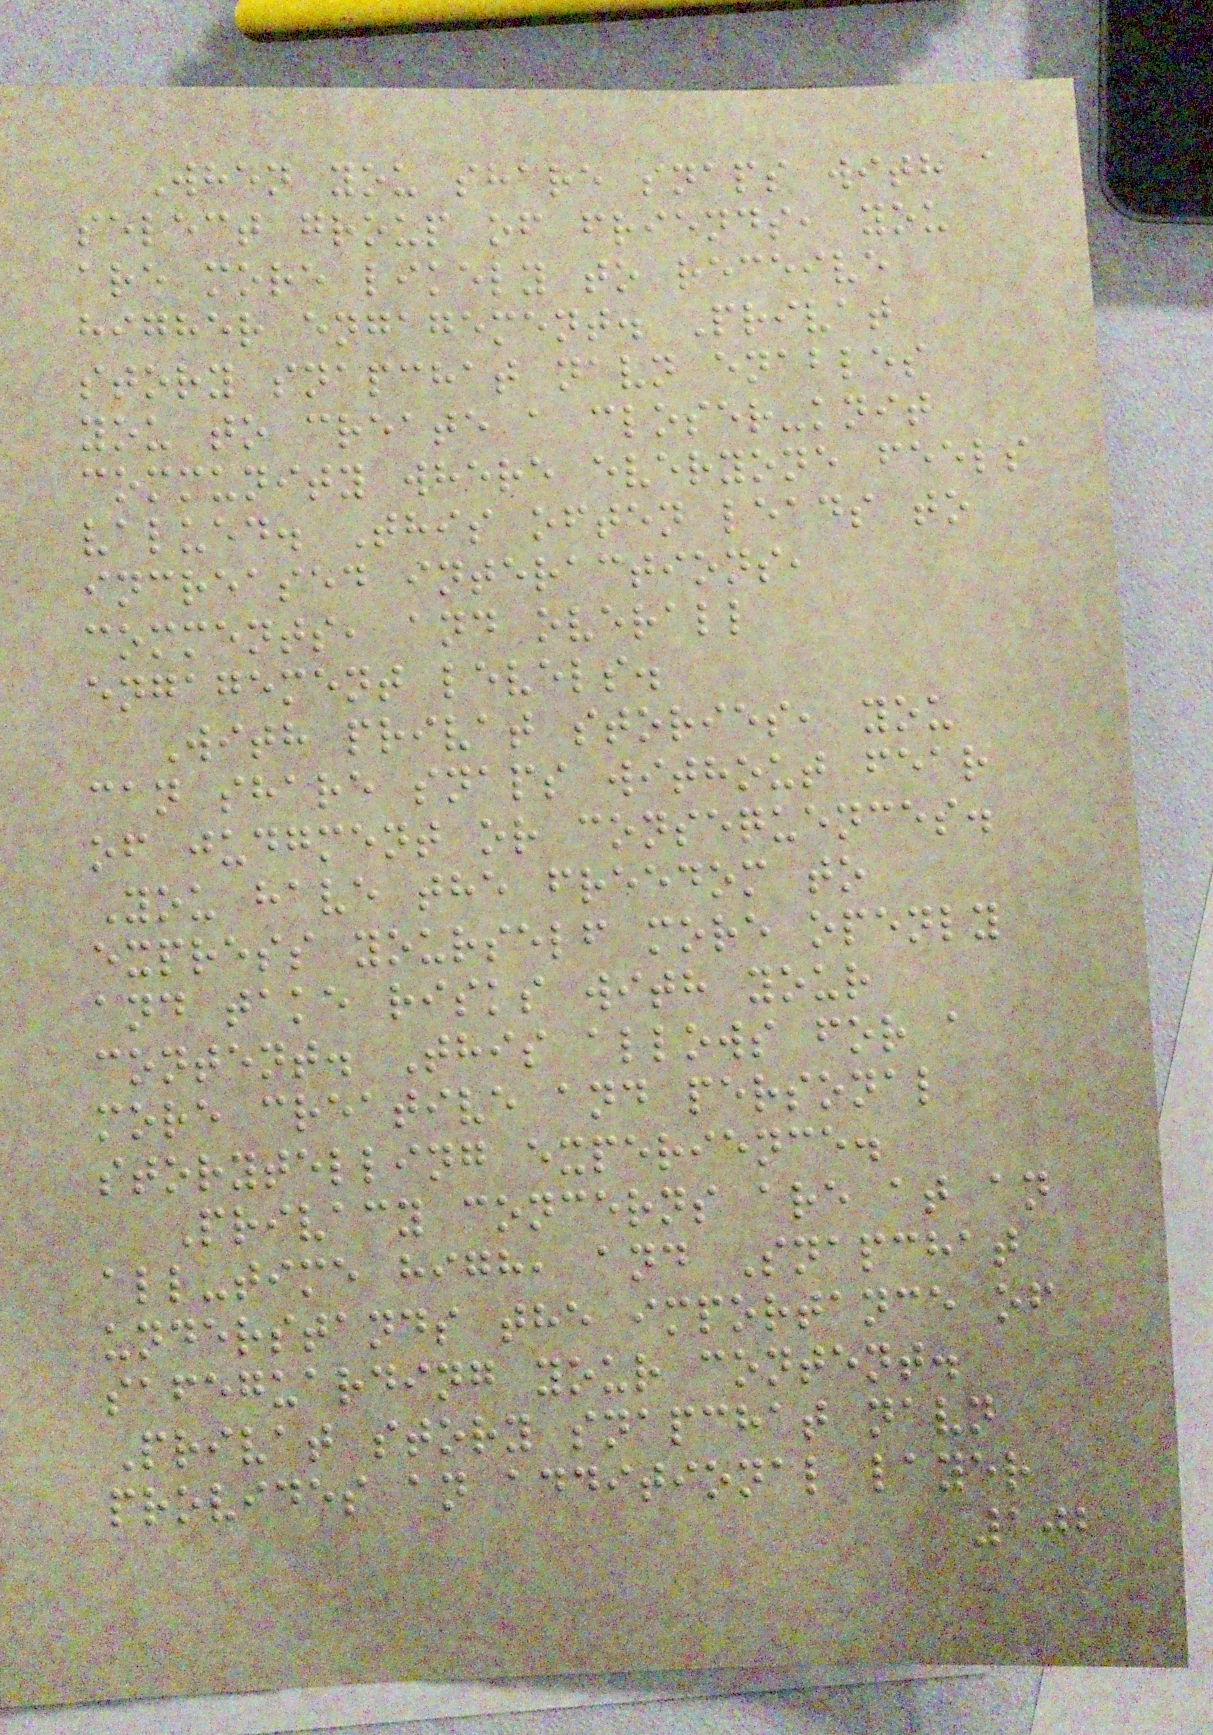When you share snaps with a
select group of friends, you
are more likely to receive
higher engagement. Privat
story snapchat navn enables
you to create a closer-knit
community where everyone feels
valued. This often leads to
increased interactions,
comments, and overall
engagement levels.
With privat stories, you
can share snaps without fear
of judgment or consequences.
You have the freedom to
express yourself more openly
and take risks with your
content. This allows for a
more creative and personal
storytelling experience.
Privacy concerns are at an
all-time high, and Snapchat
understands the importance of
safeguarding your content.
Privat story snapchat navn
provides an additional layer
102
